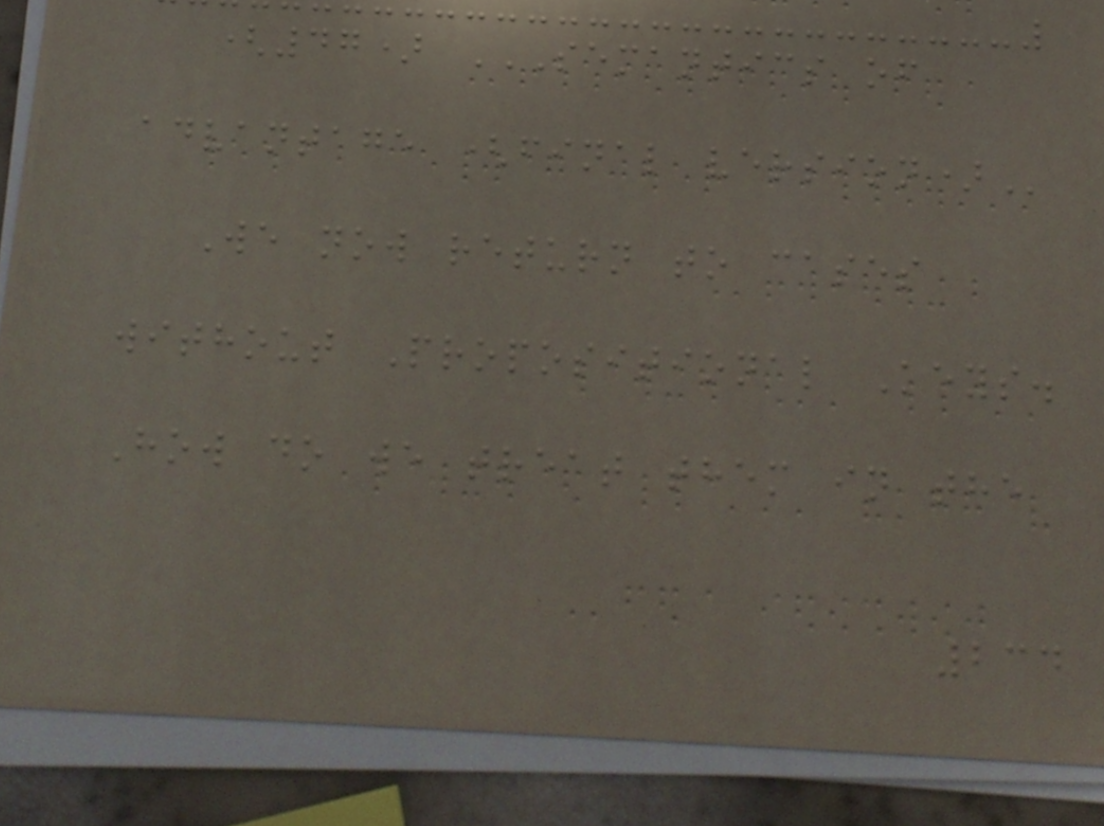(47) SEMANTICS OF
ADVANTAGE (FINAL VERSION)
We now return to cases
without Propositional Keys.
How do we treat them in the
234
